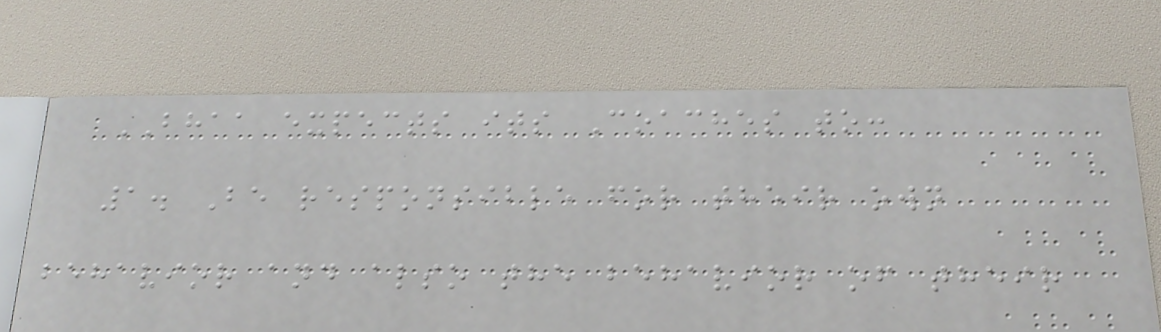BHAA expects its Coaches to:
1. Be responsible for their own
behavior and also the behavior of their
